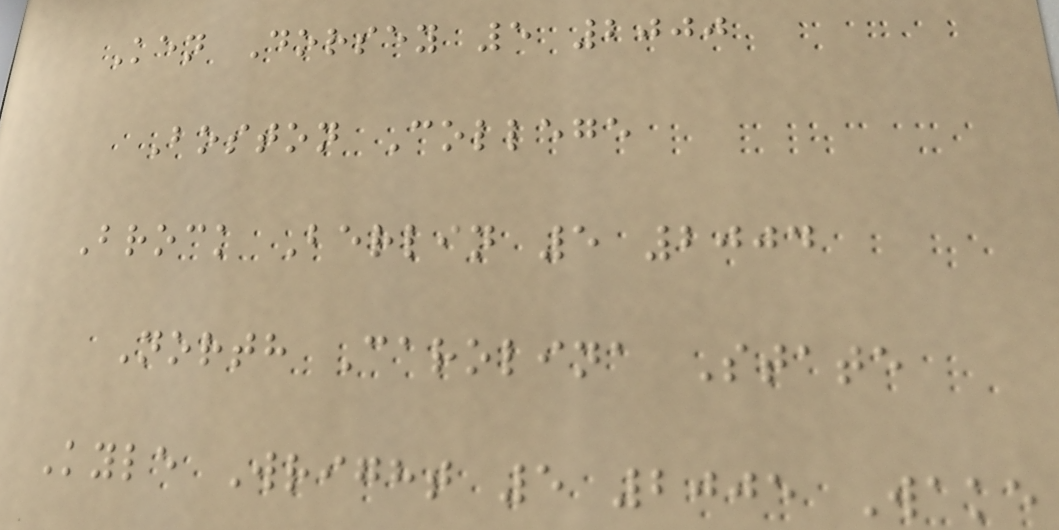Ken Dorsey 5 2000
Boston College
Brock Berlin 5 2004
North Carolina State
Kyle Wright 5 2005 Wake
